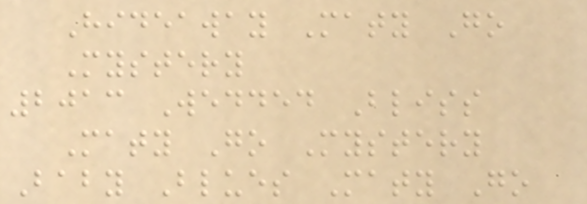Hideaway Maty Go
Mystery
2013 Wedded Bliss
Maty Go Mystery
Baby Blues Maty Go
